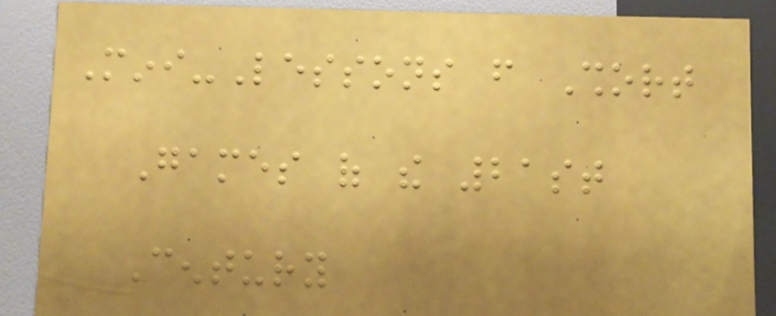Mini-Lessons from Short
Games of the 21st
Century
